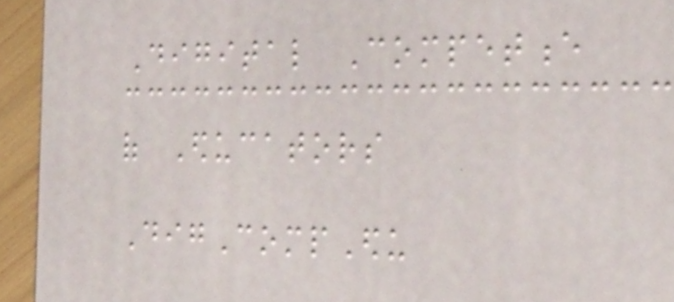Digital Competence
of Educators
DigCompEdu
